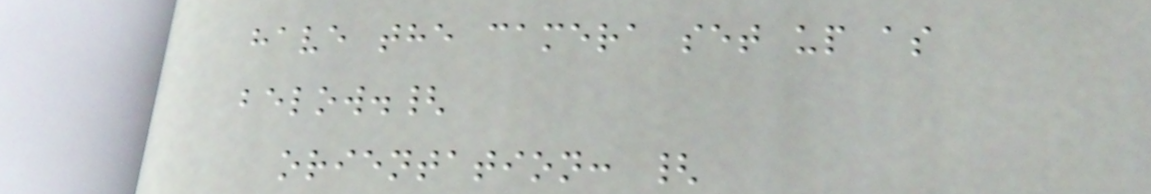have the camera set up as
below.{
orientation: {
